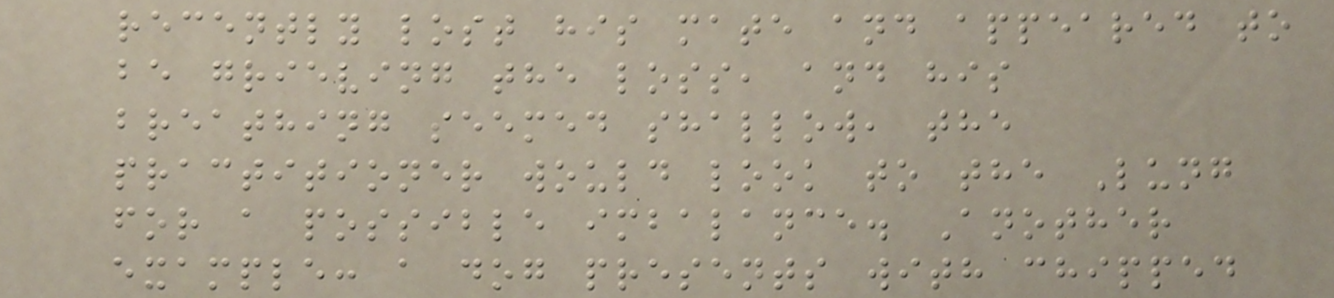recently lost his mate and appeared to
be grieving the loss, and his
breathing seemed shallow, the
practitioner would look to the Lung
for a possible imbalance. Another
example: a dog presents with chipped
